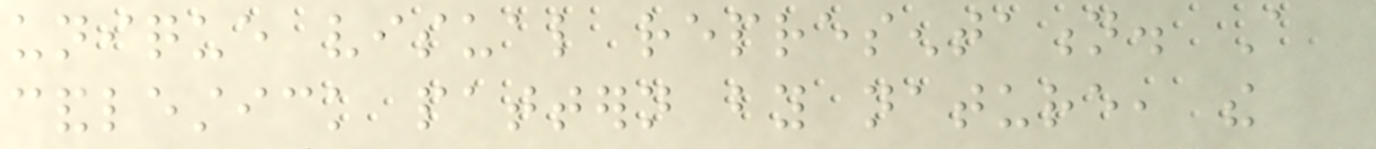unique visual representation. A
candlestick pattern by nature, the
